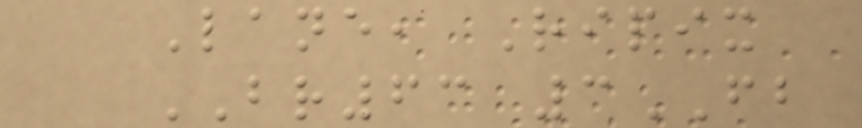Lane, Ripix
BR63 3FB
